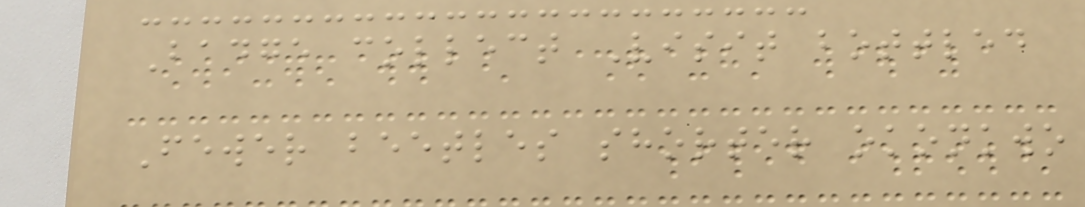Badge collect Visit bottled
Fewer beetles shorter okonkwo
